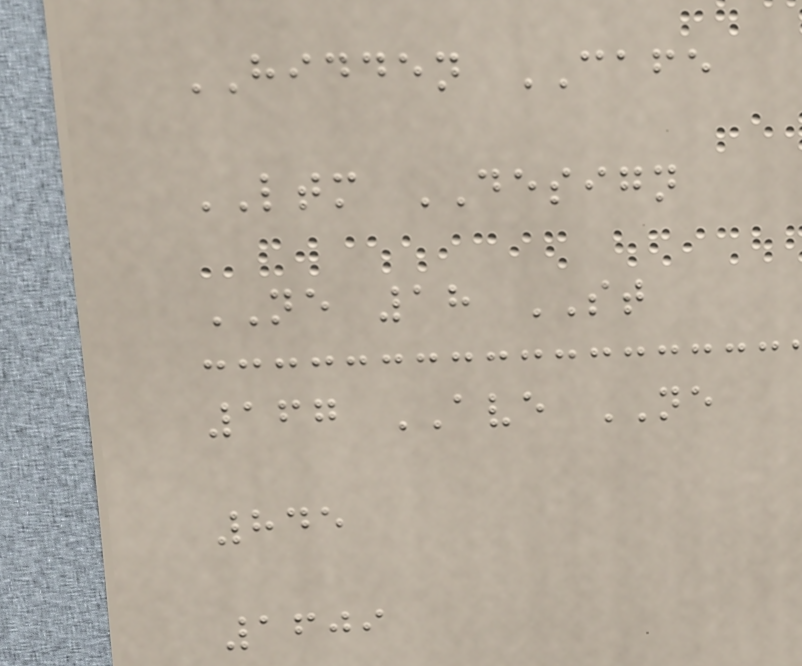HIDDEN CAFE
LTM DESIGN
NE 18 ST
167 AVE NE
845
1609
